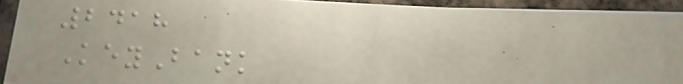2418
KeyBank
